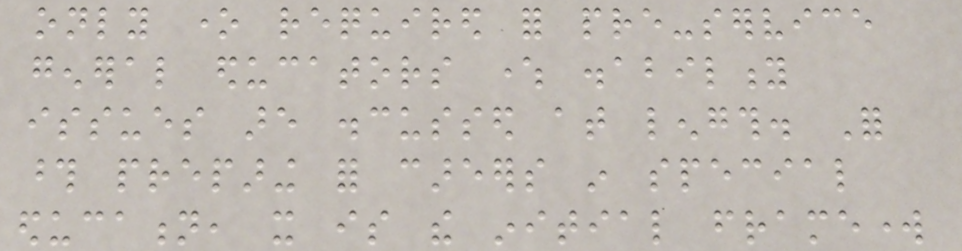only one required for pre-service
general educators where disability
issues are discussed at length. For
those preparing for careers in special
education, it is the initial framework
